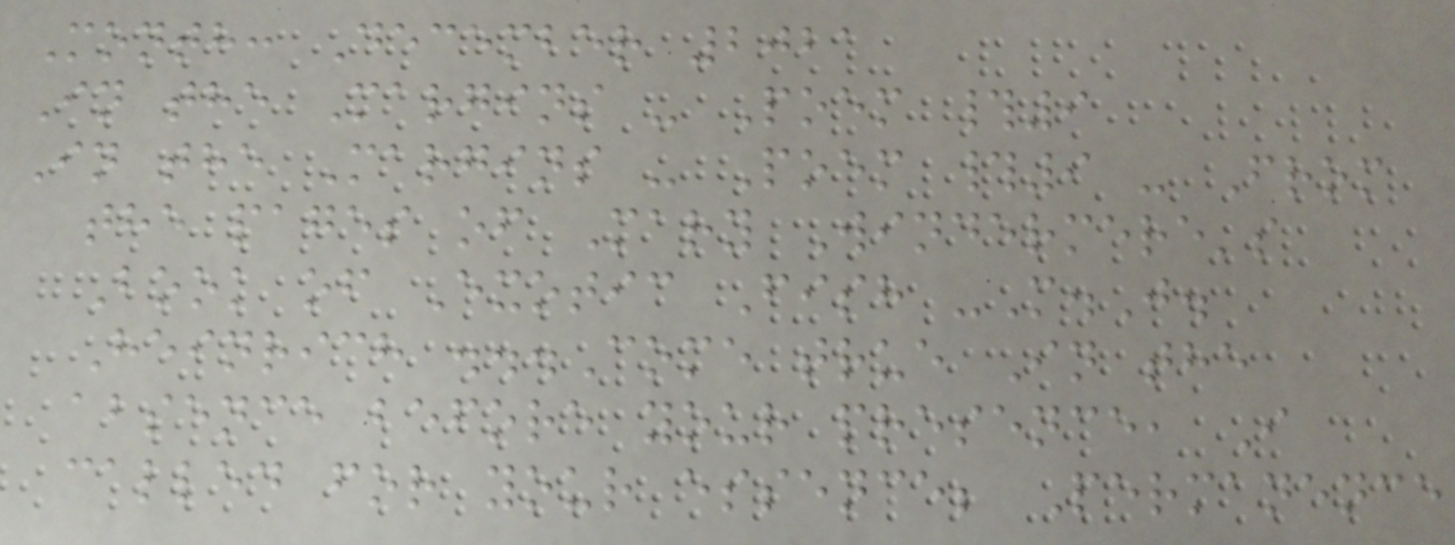Month: December 2021
In the Margins - Poem #9
In the Margins - Poem #9 - From
the pages of Mary Windermere's
Book of Exotic Fish -M.J.
Heinrich ...Come true In the
absence before your presence, I
called for your essence; Permanence
